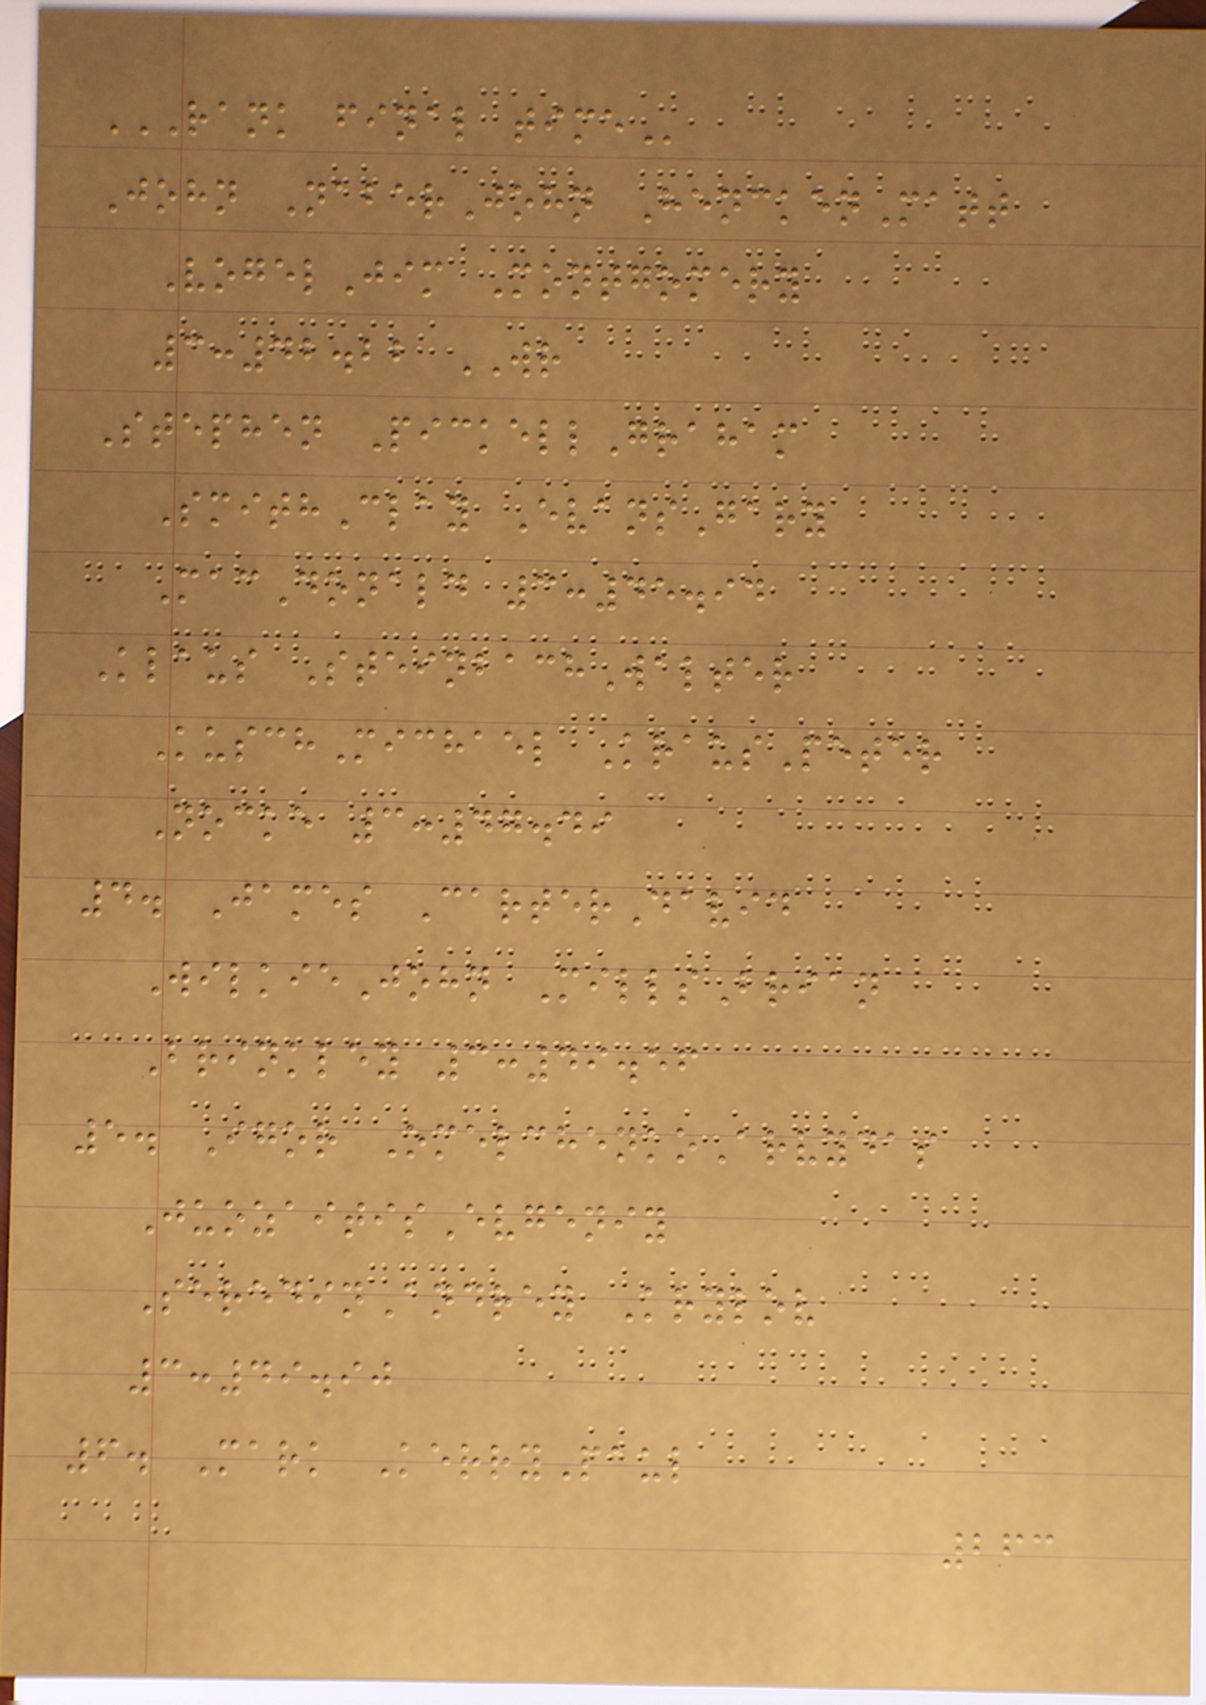RANK FINAL TIME
John NaberJohn HenckenMatt
VogelJim Montgomery
3:42.22 WR
Stephen PickellGraham
SmithClay EvansGary
MacDonald 3:45.94
Klaus SteinbachWalter
KuschMichael KrausPeter
Nocke 3:47.49
4. James CarterDavid
WilkieJohn MillsBrian
Brinkley 3:49.56
5. Igor OmelchenkoArvydas
JuozaitisEvgeniy
SeredinAndrey Krylov
3:49.90
6. Mark KerryPaul
263
